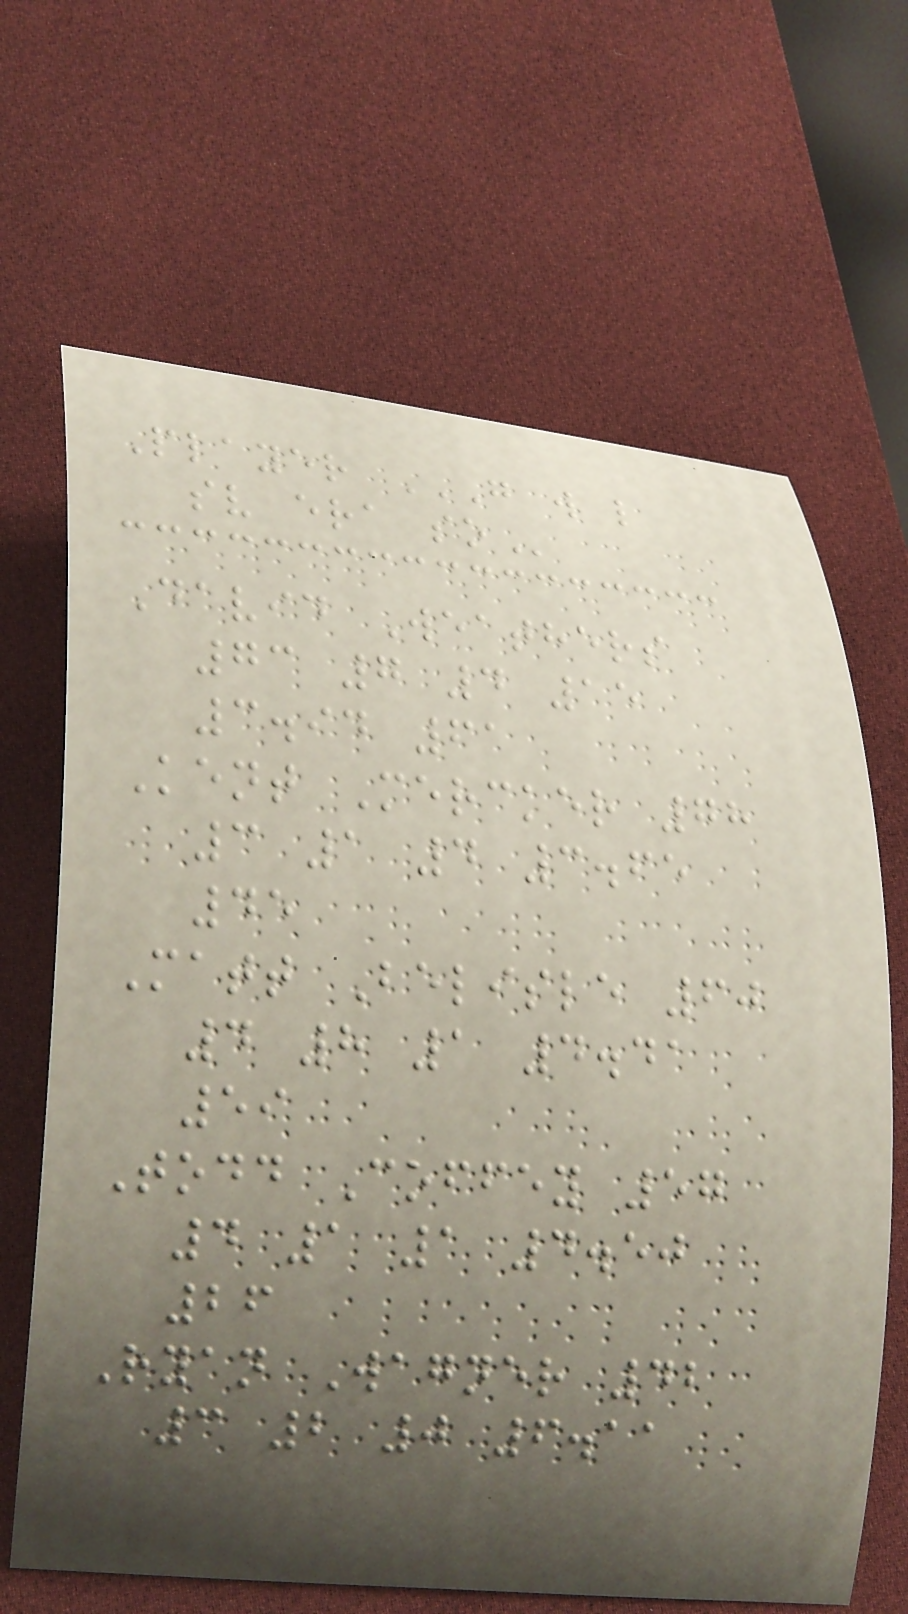Player G W L
SV ERA SO
David Weathers
73 7 4 15
3.94 61
Kent Mercker 78
3 1 4 3.65
45
Matt Belisle 60
4 8 1 4.41
59
Todd Coffey 57
4 1 1 4.50
26
Ryan Wagner 42
3 2 0 6.11
